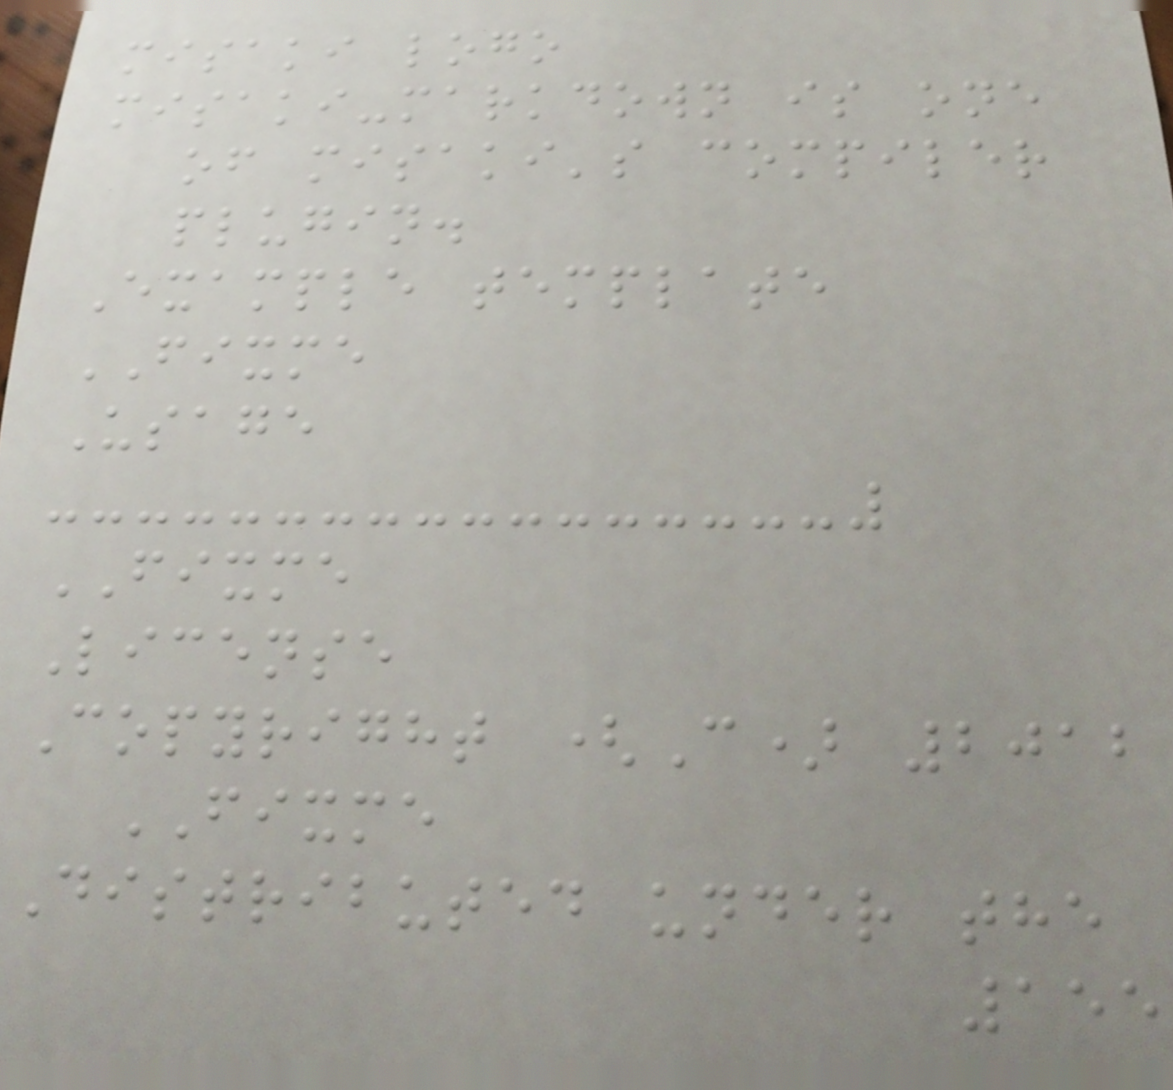misaki logo
misaki-markdown is one
of misaki's compiler
plugin.
Example template
FIXME
Usage
FIXME
License
Copyright (C) 2012
FIXME
Distributed under the
155
